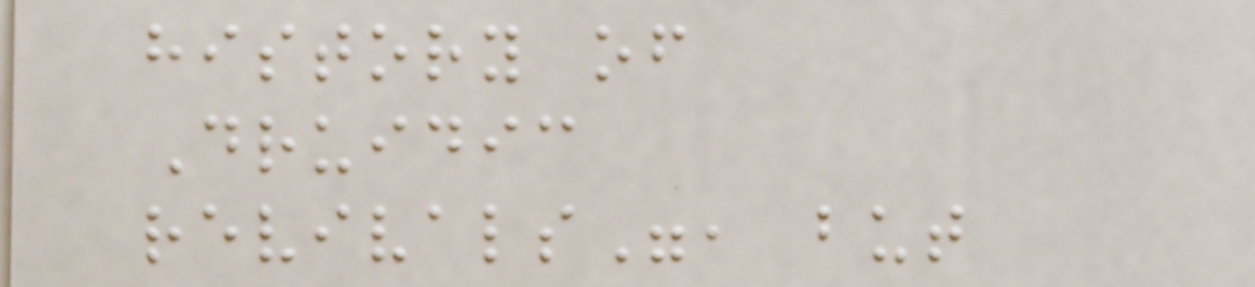history of
Druidic
revivals", but
